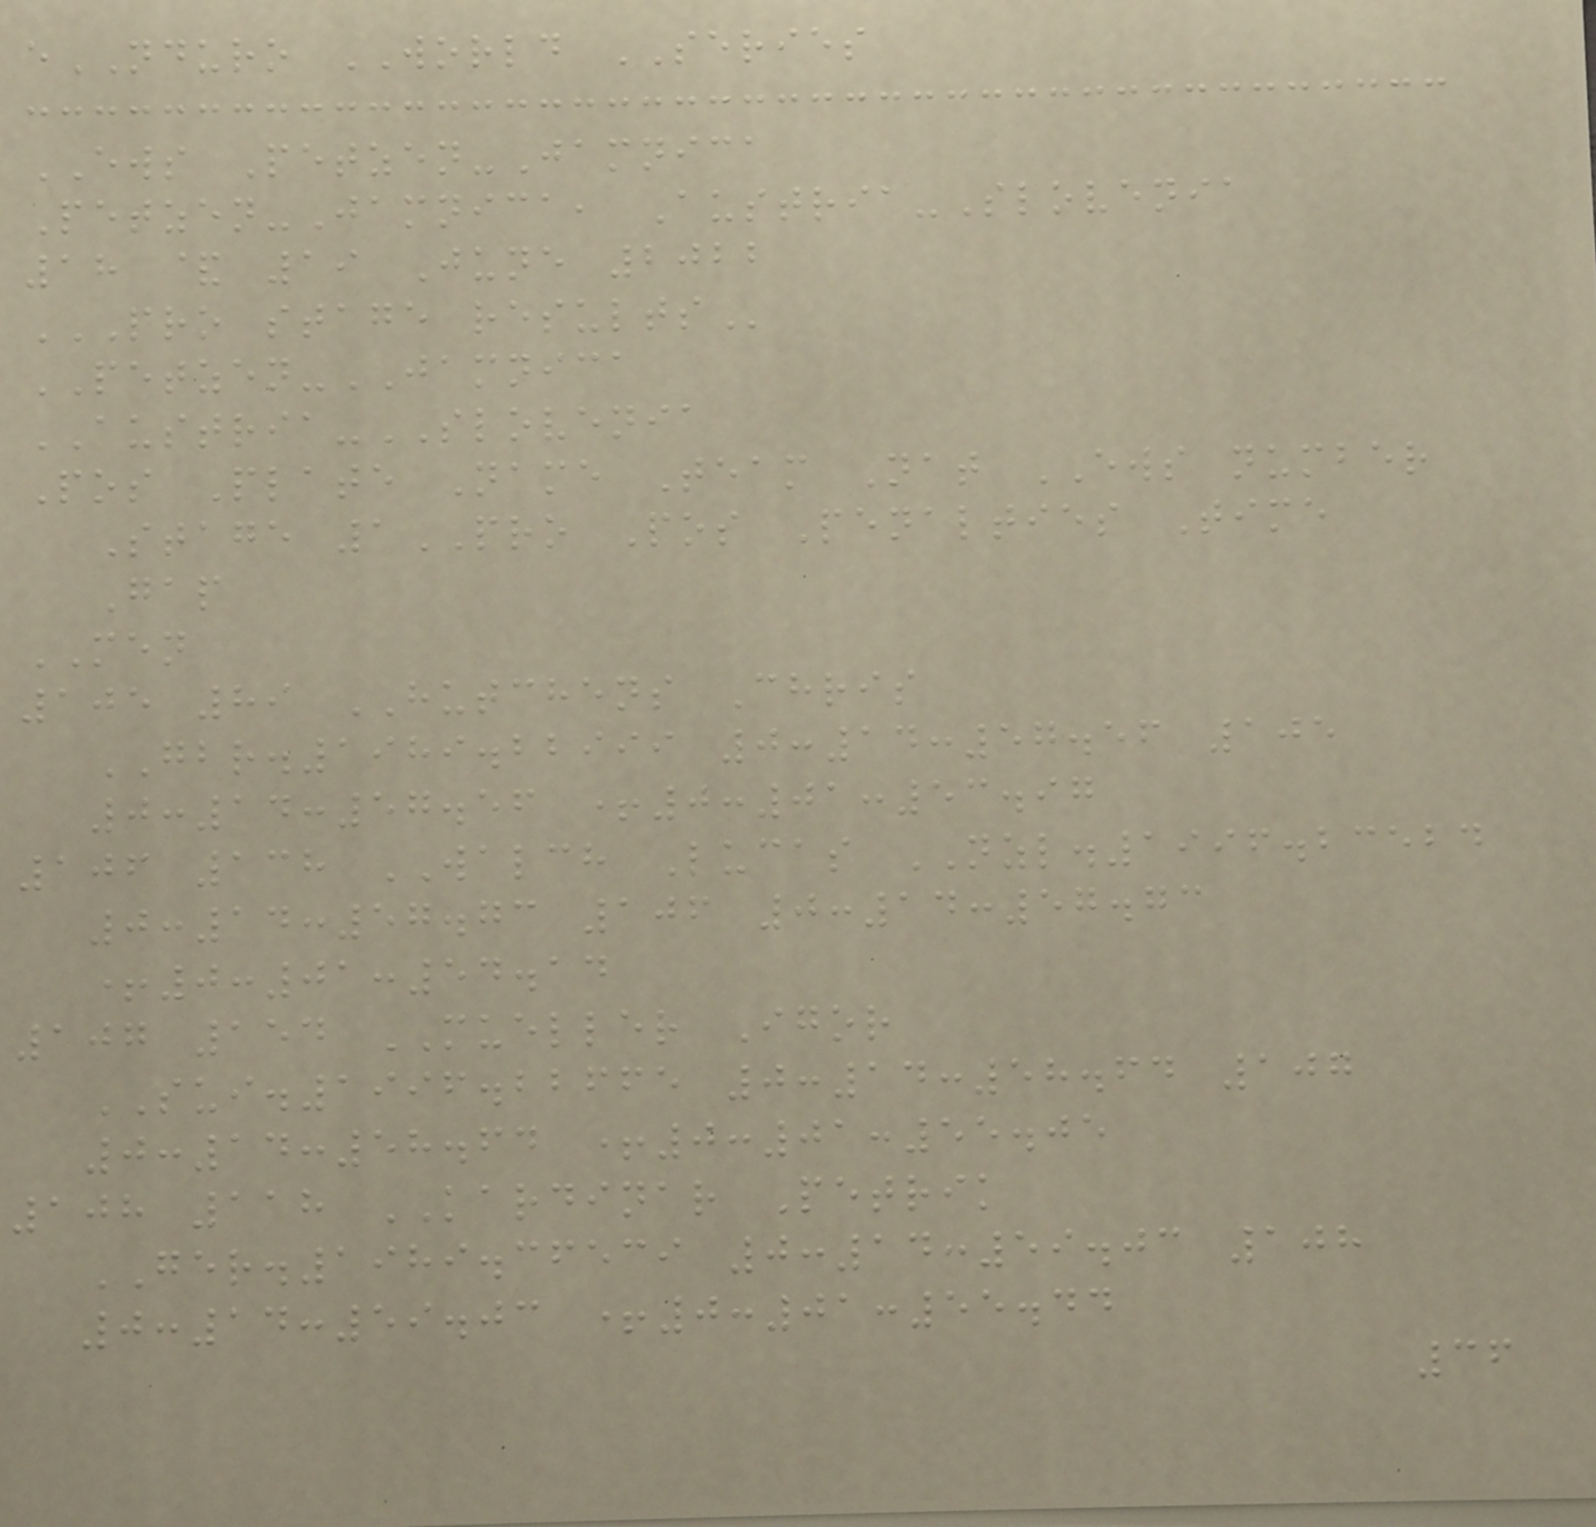eNDURO WORLD SERIES
EWS Petzen-Jamnica
Petzen-Jamnica, Austria-Slovenia
18 & 19 June 2022
PRO STAGE RESULTS
PETZEN-JAMNICA
AUSTRIA-SLOVENIA
Pos Plate Name Team Nat EWS number
Stage 1PRO Pos Penalties Time
Gap
MEN
105 89 HUTCHENS Chris
GBR.1989.22999 0:14:57.56 105
0:14:57.56 +0:01:53.97
106 138 WALCH Lucas NZL.1996.23524
0:14:57.73 106 0:14:57.73
+0:01:54.14
107 154 MUELLER Igor
SUI.1996.22665 0:14:58.64 107
0:14:58.64 +0:01:55.05
108 118 KARDINAR Petrik
GER.1989.36539 0:14:59.03 108
0:14:59.03 +0:01:55.44
36
